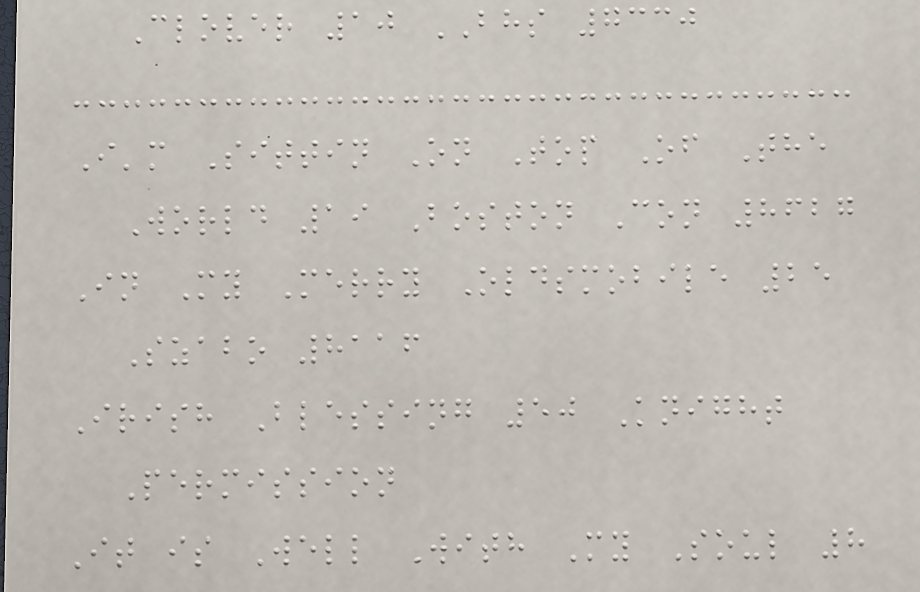Clover 10 BHS 7330
I'm Sittin On Top Of The
World 19 Boston Con 8627
In My Merry Oldsmobile 25
Szabo 8116
Irish Blessing 50 Knight
Permission
It is Well With My Soul 8
